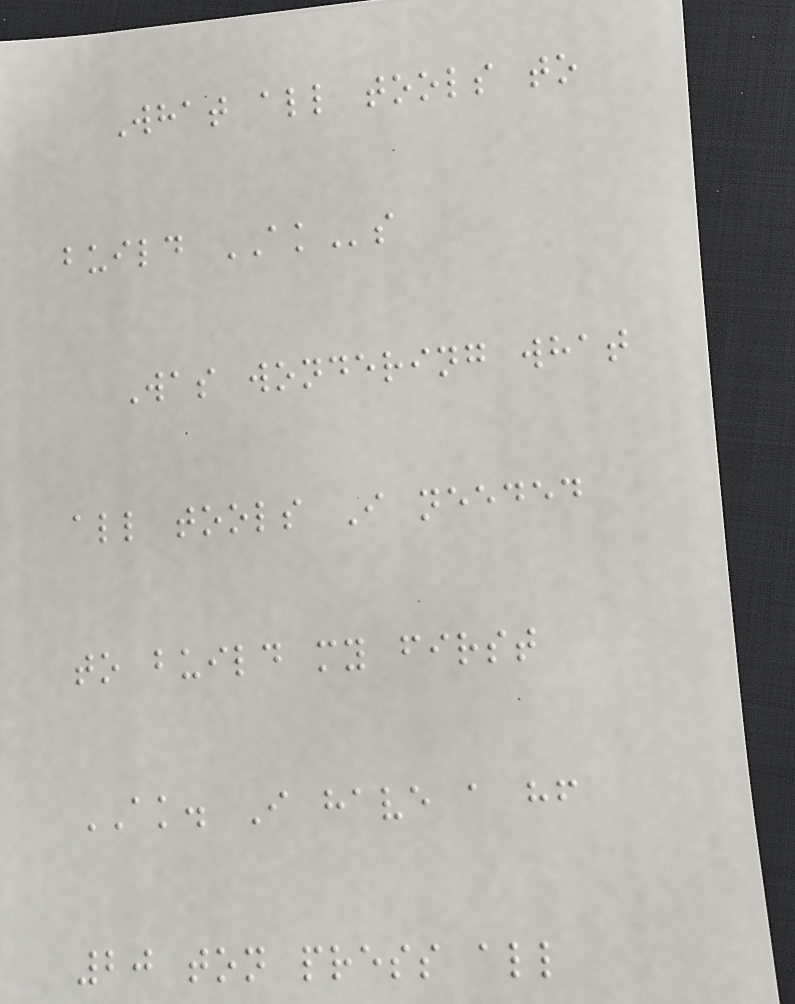What all tools to
build AKs
Was wondering what
all tools I needed
to build my first
AK. I have a hf
20 ton press all
